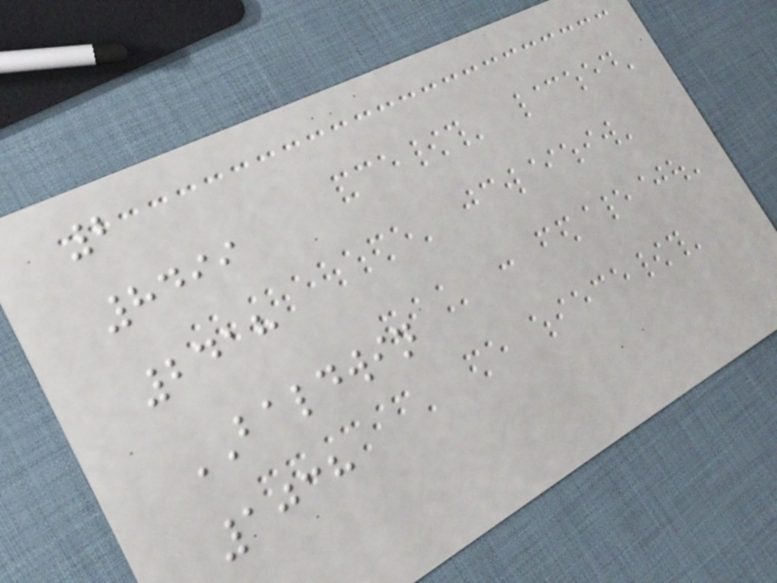2
8499
2418
BALDWIN
1038
